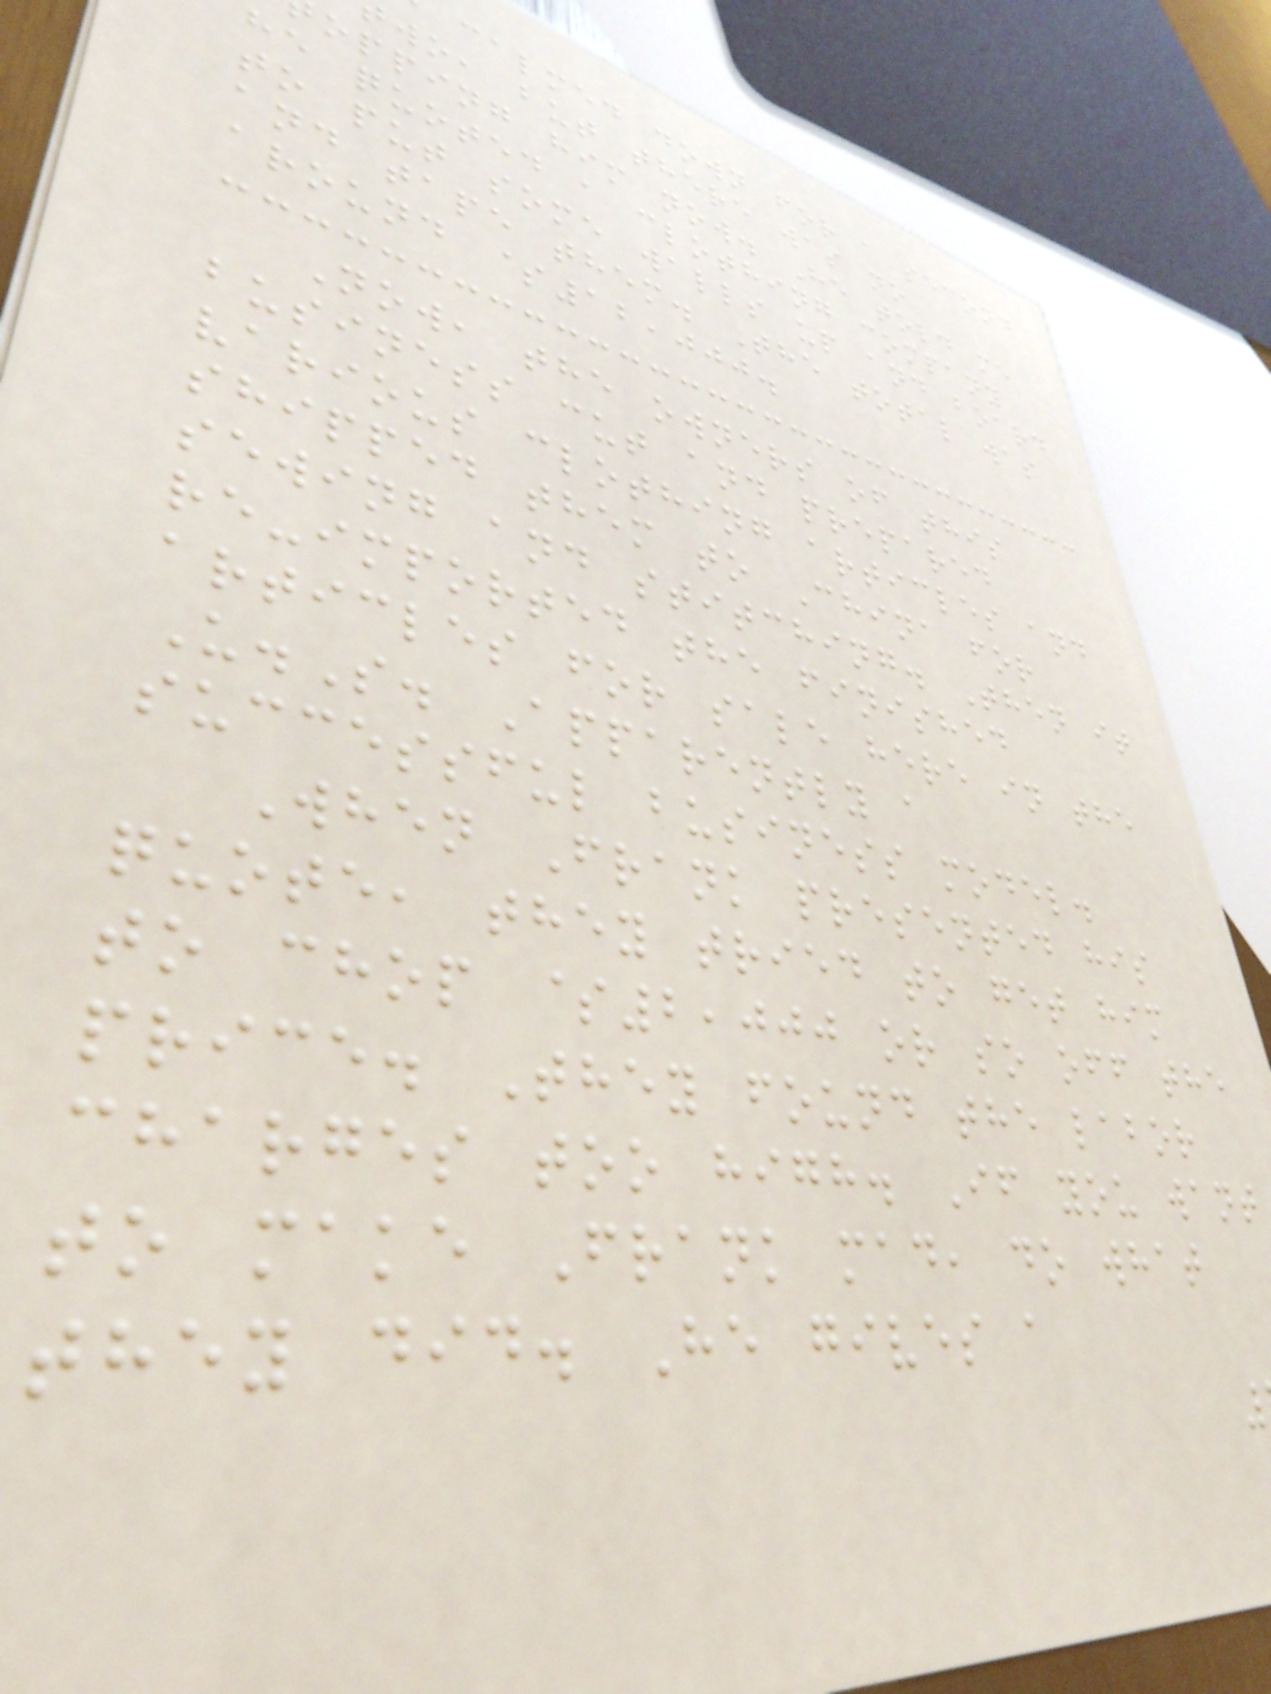calmed down for a second
wo, but there was no
opping him now. He told me
he quoted a clothing company
to put some walls up and board
and tape them. The total was
around $12,000.
Now, the owners of this
business cut and prepared
various clothing articles and
shipped them to China for
sewing and stitching. Then it
re-imported the finished
articles for sale here in the
U.S. Apparently a
successful business model.
When Frank presented his
quote, they tried to get him
to chop $2,000 or so off the
price. They found the labor
charges too high. If you want
to make Frank mad, do what
they did. He gives a
